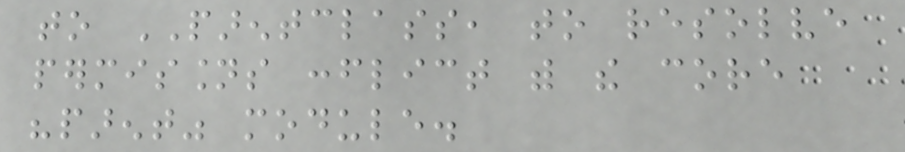to PARENTCLASS, to resolve
permissions conflict with the core
"parent" module.
